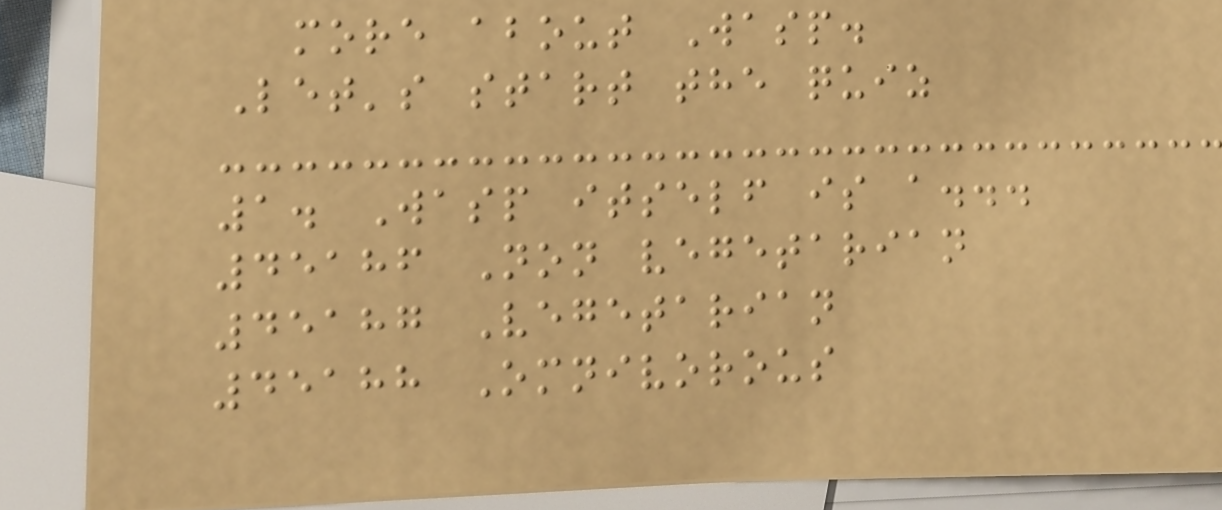more about Wasp.
Let's start the quiz
1. Wasp itself is a...
45186 Non vegetarian
45187 Vegetarian
45188 Omnivorous
